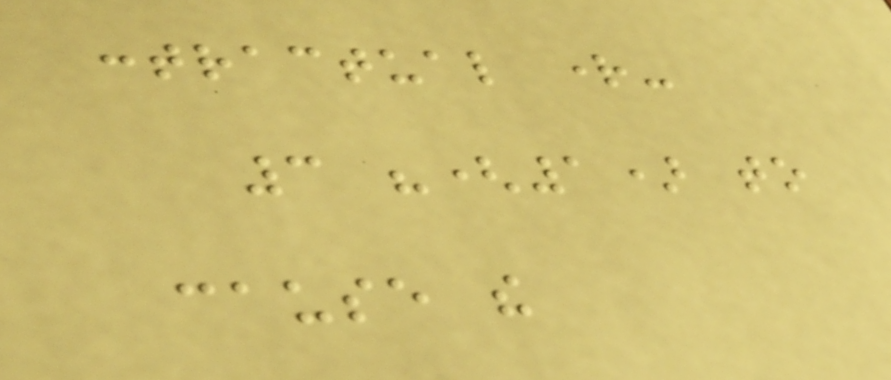contractual right-
3 "(1) to
cause the
